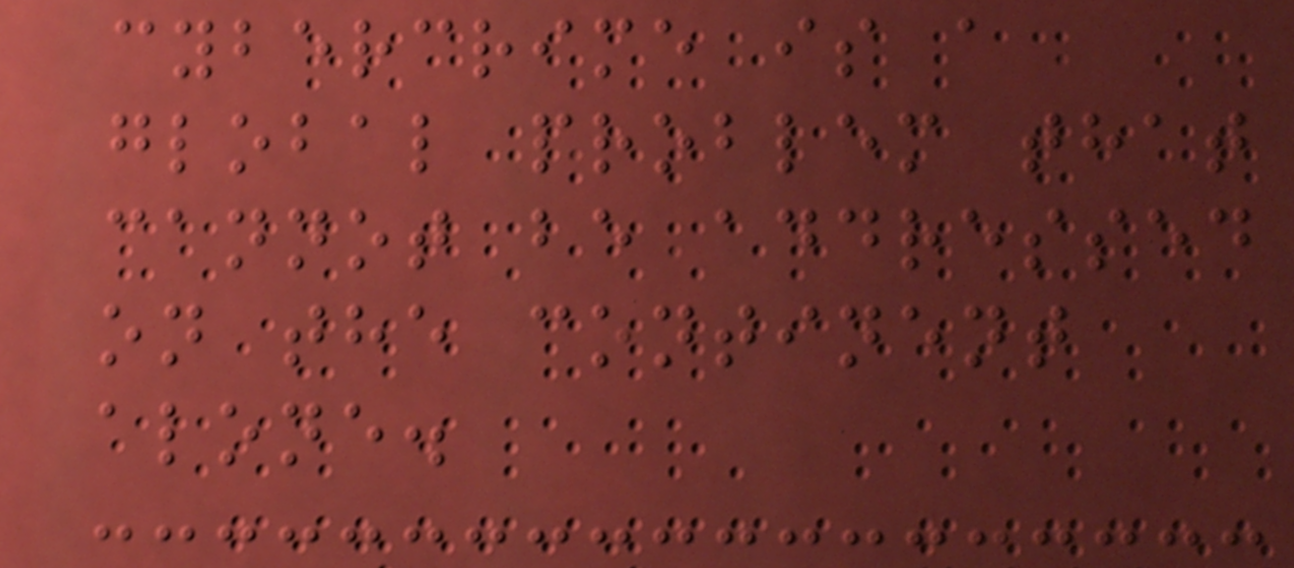cybercrime is a
global problem that
cannot be addressed
on the continent
alone.
